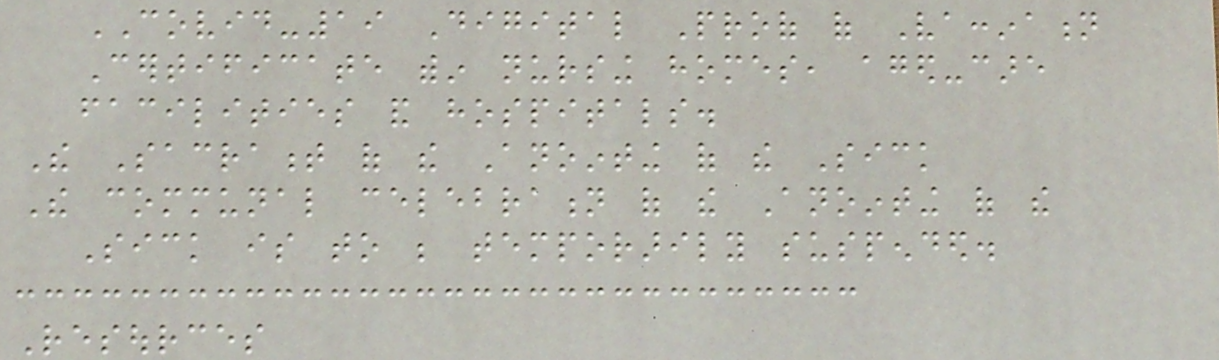COVID-19 Digital Proof of Vaccination
Certificate within nursing homes, aged-care
facilities and hospitals.
The Sacrament of the Anointing of the Sick
The communal celebration of the Anointing of the
Sick is to be temporarily suspended.
Resources
